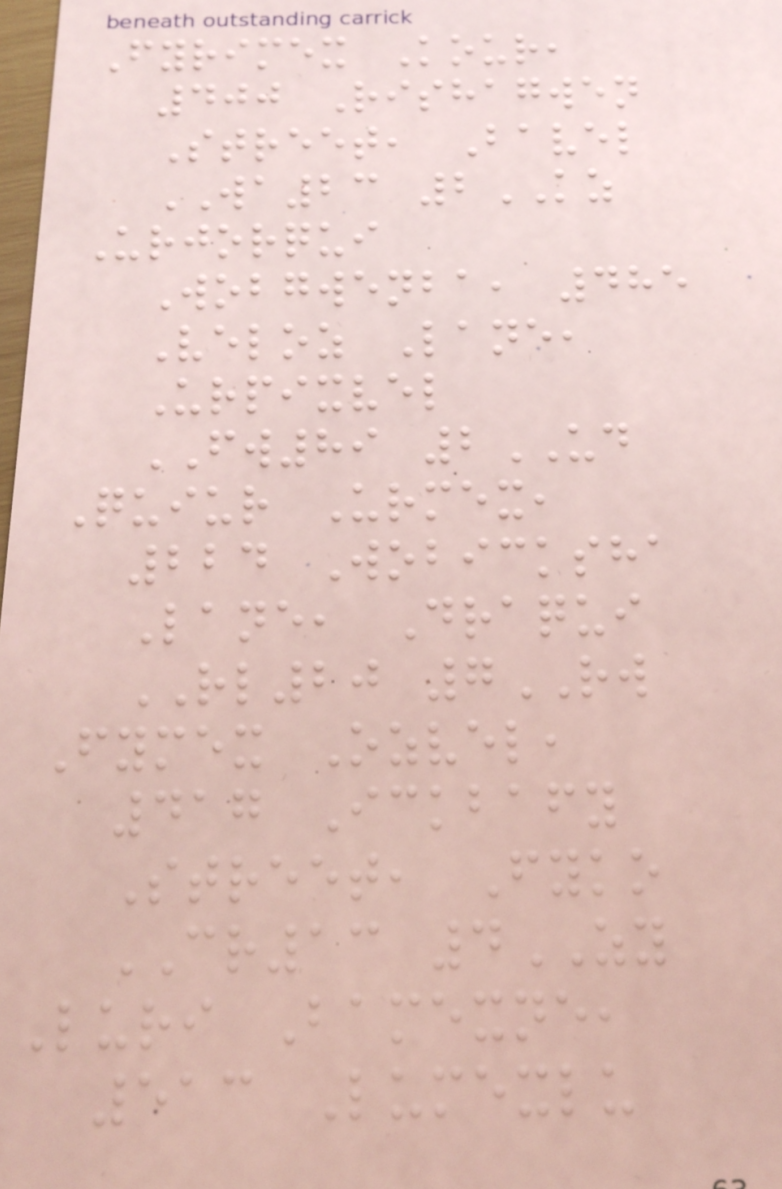Fyrimex Kour,
400 Rishagwen
Street, Bavel
WA23 2KZ
Urjorqui
Wobgwenba, 485
Veloz Lane,
Urpixvel
FW89 2UD
Quiur Urmex,
224 Wobicksha
Lane, Draqui
RL20 7RW
Fymex Ozvel,
417 Ickbafy
Street, Fyko
CR13 4ZY
Luri Bamexne,
513 Lumexlu
